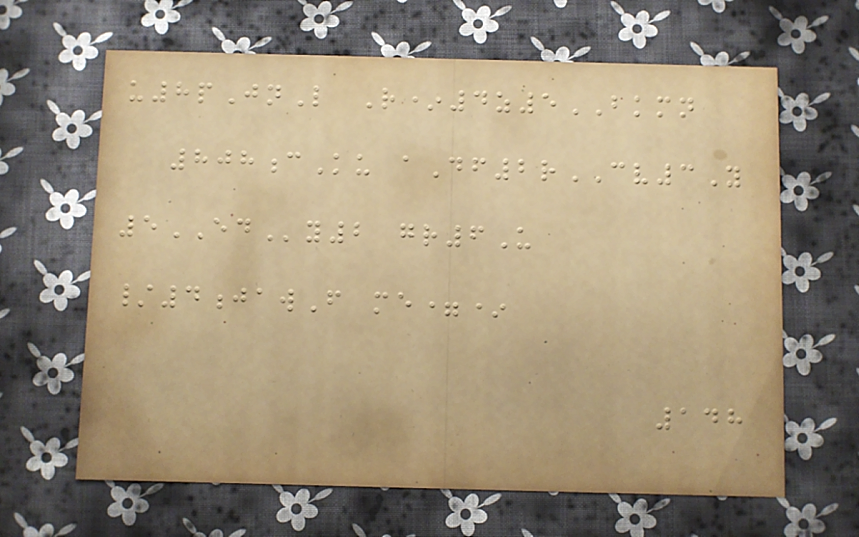u8pJnL R*4z5BKMN
808cKu aDf2rCV3Y
5EDy2 gr6U
/4jawF me=*
148
